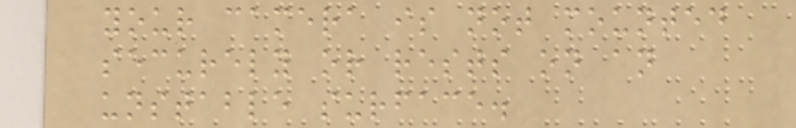your camera is not mounted
securely or rests on an
unstable surface.
